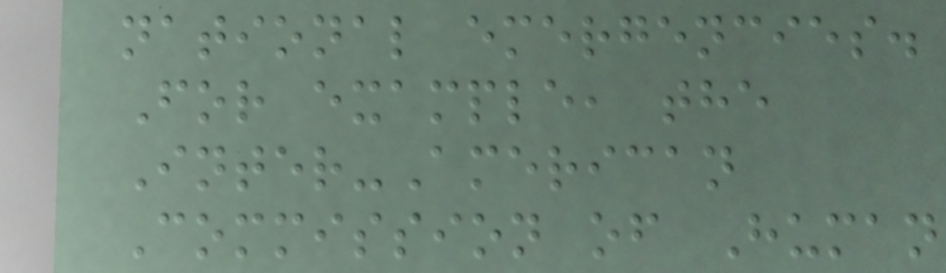national emergencies.
For example, the
Inter-American
Commission of Human
